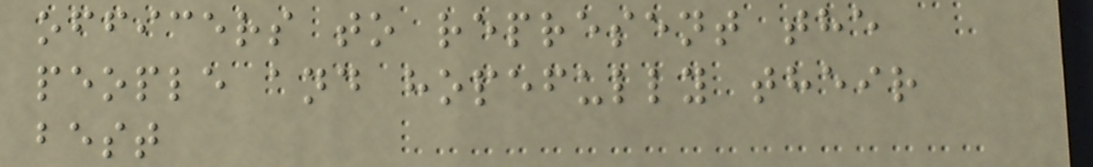officers to represent the
people and hopefully their
best
